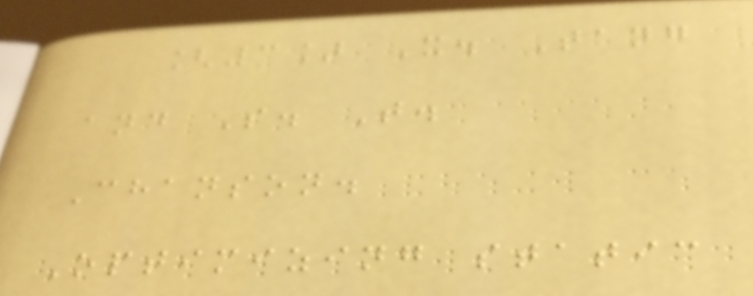[3] X. Tang
and S. T.
Chanson.
Optimizing static
